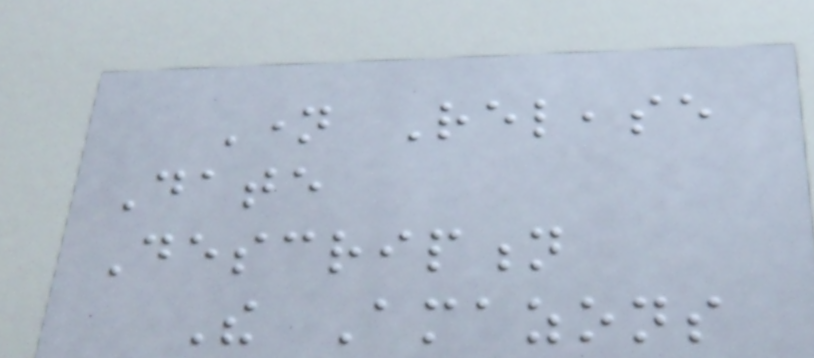Name Release
Date
Description
The Amazons
